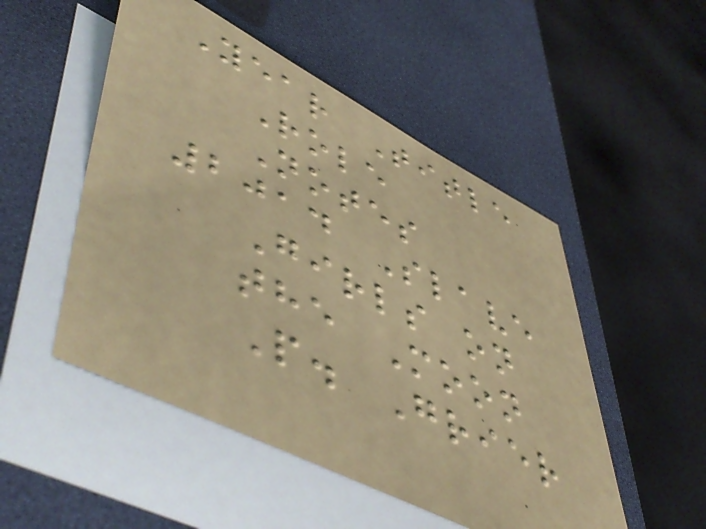Year Title
Role
Notes
2014 Slave
Girls on
the Moon
P. Grier
